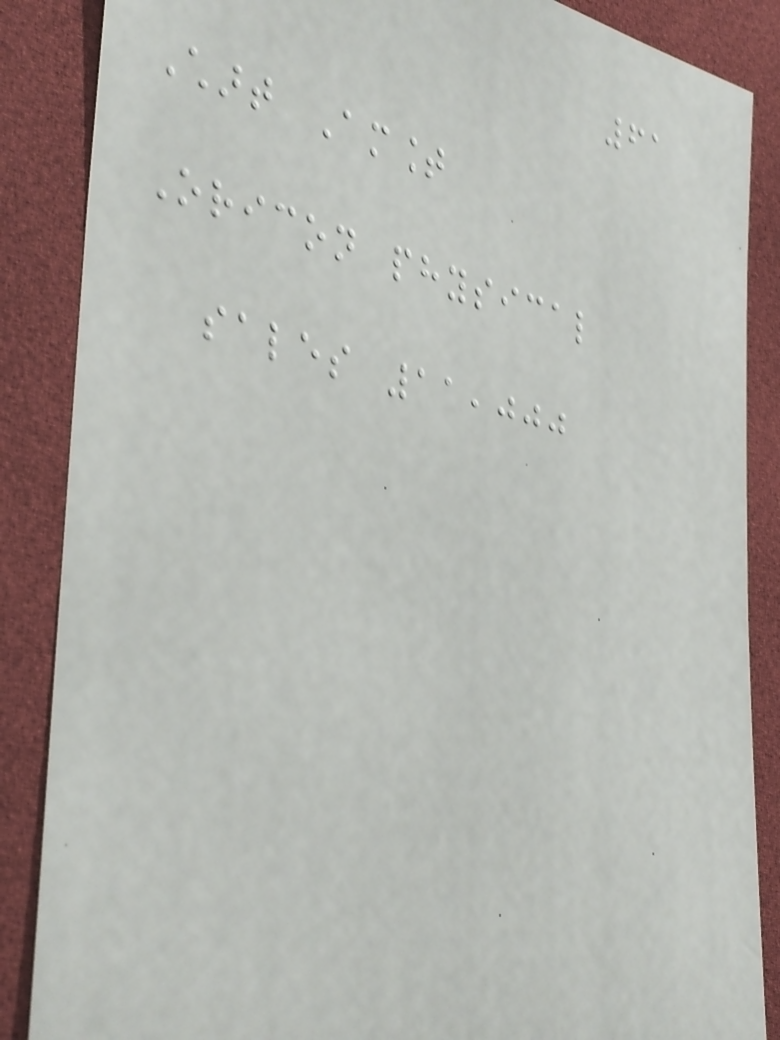61
Chart Amount
Oricon physical
sales 11,000
